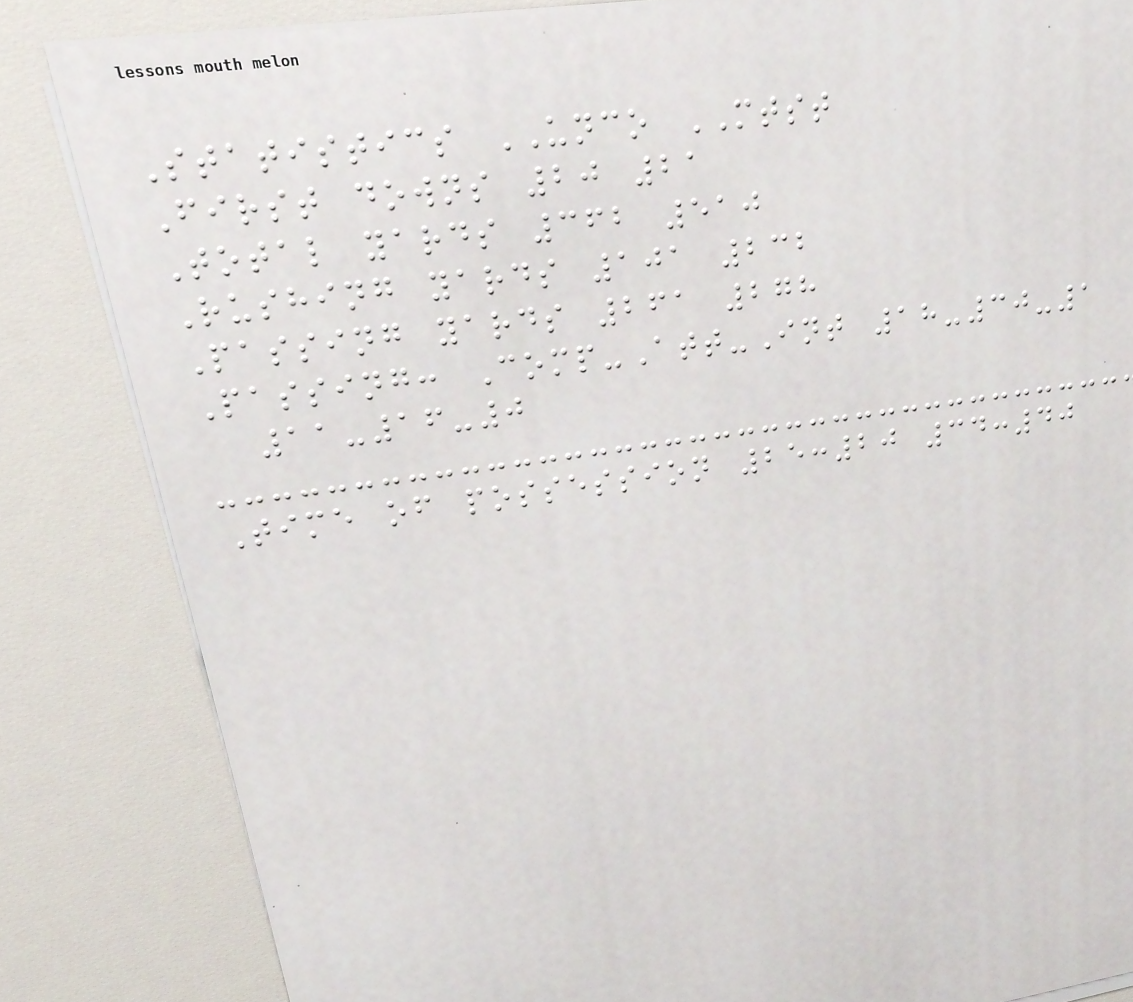Statistics UNCO MTST
First downs 20 21
Total yards 362 510
Rushing yards 101 232
Passing yards 261 278
Passing: Comp-Att-Int 18-30-1
11-16-0
Time of possession 25:20 34:40
